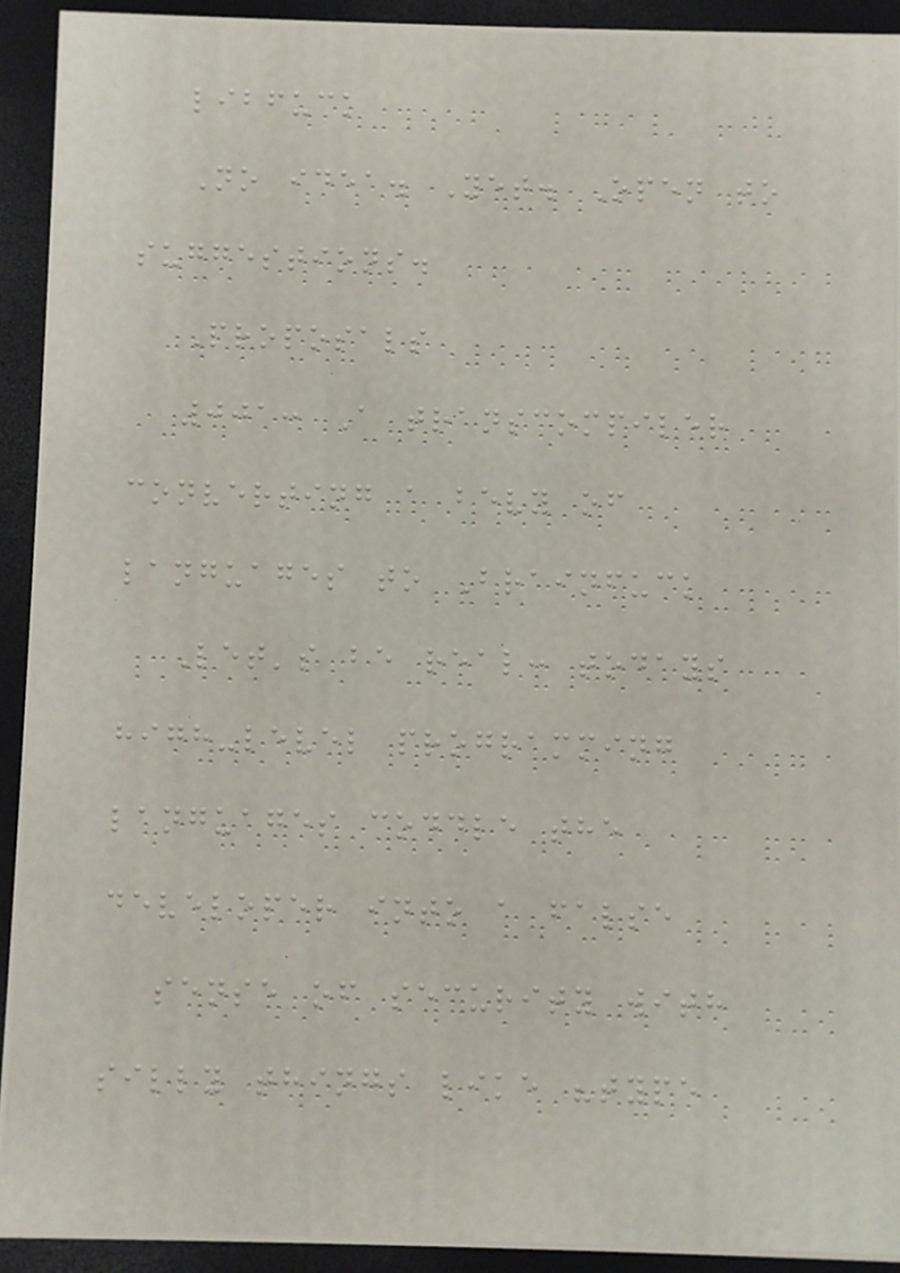libfuck
No idea. Yet. Open to
suggestions.
Proposals
001: A transcompiler
converting a bevy of
languages to Brainfuck
Let's be real: todays
high-level programming
languages coddle the
developer into a false
sense of security with
silly things like "type
